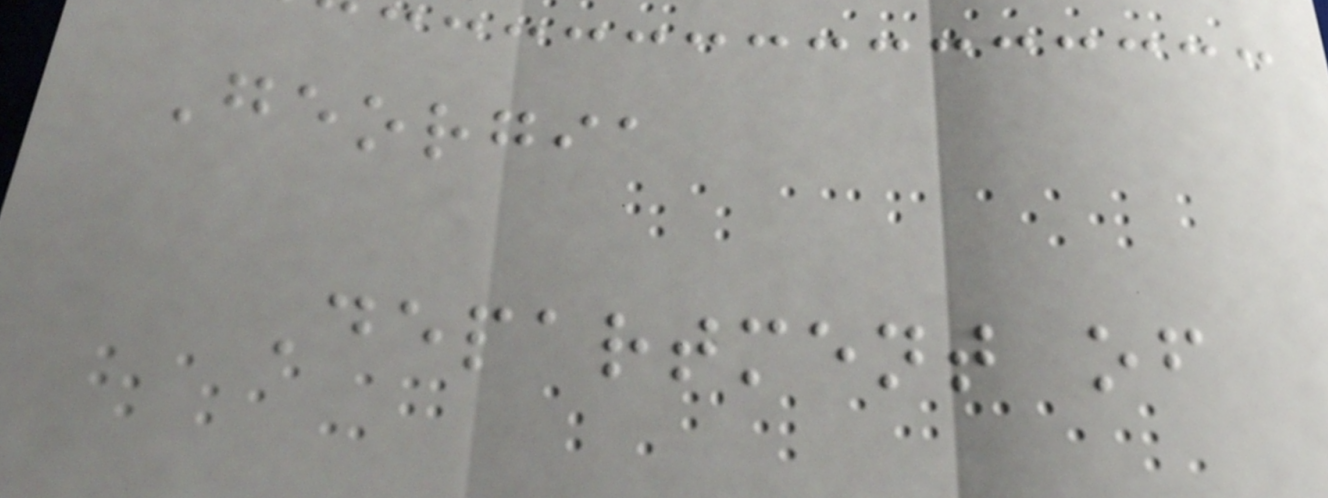Georgia
Department of
